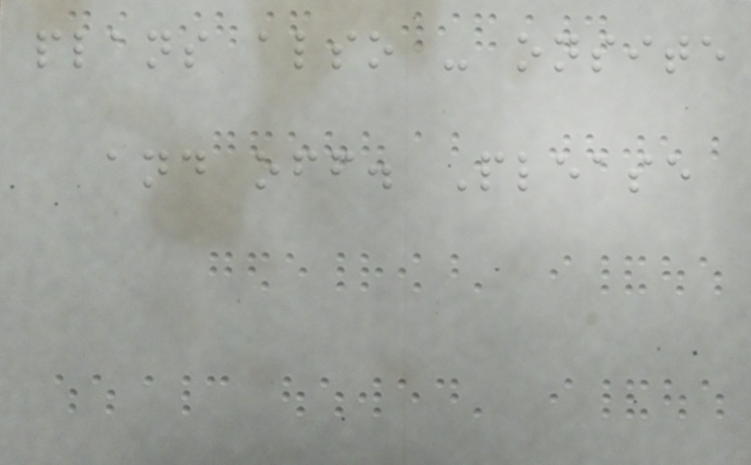plans also - onsite
and off. Please
